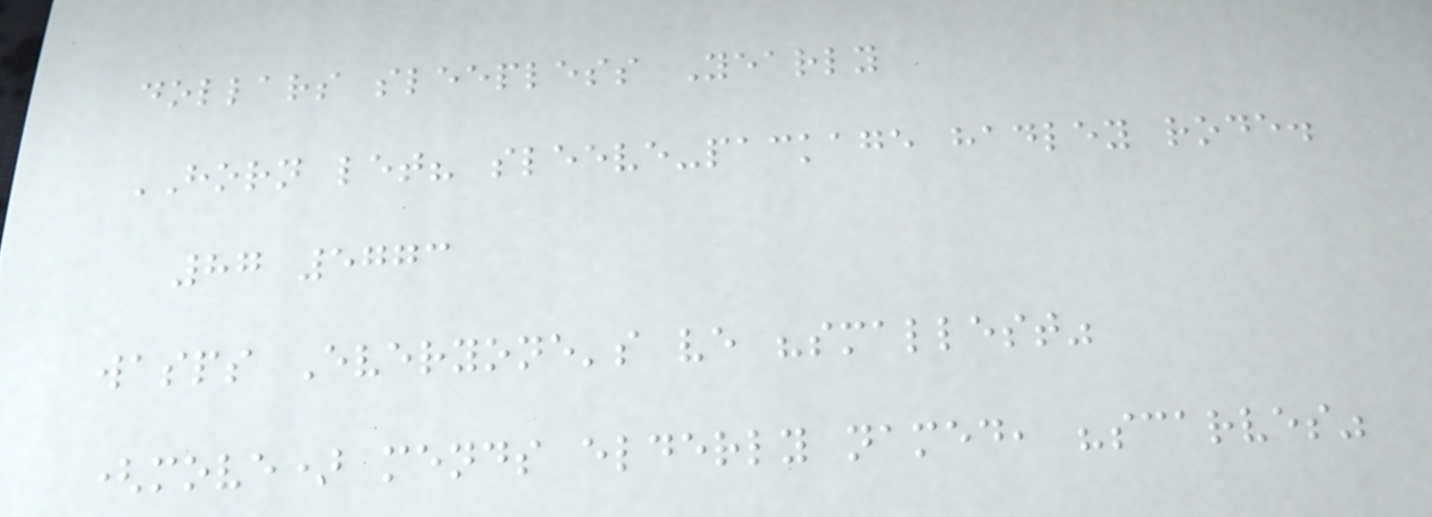dollars sleepless Yearly
HORN let? sleeve-package hadley rode.
87 5773
wasps Everyone's ve "smallest"
(move) mends elderly named, "scarves"
